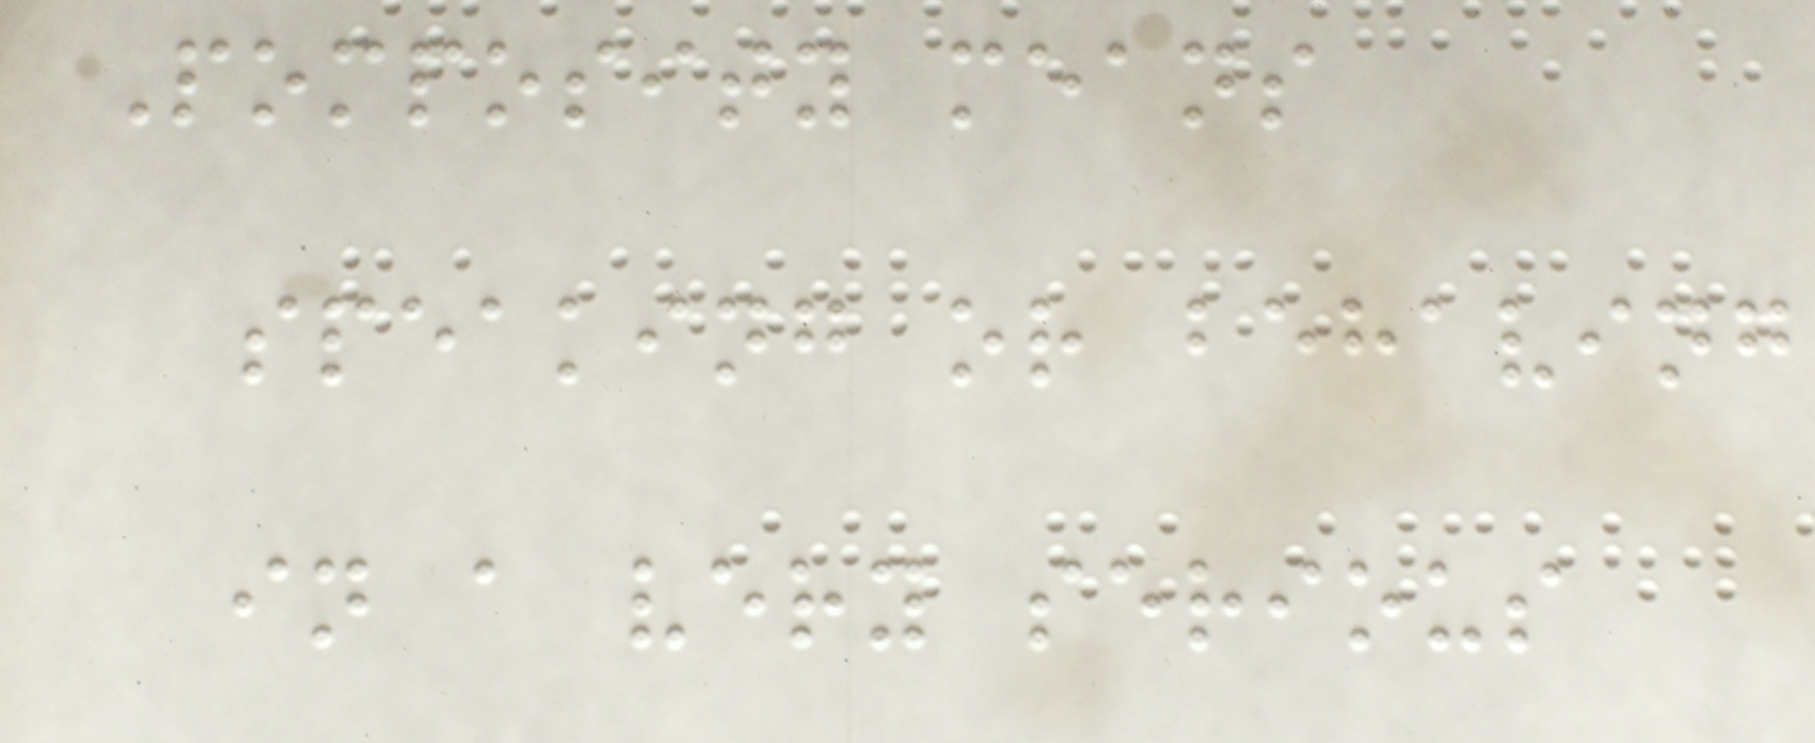Pomposity means
speaking or behaving
in a very serious
